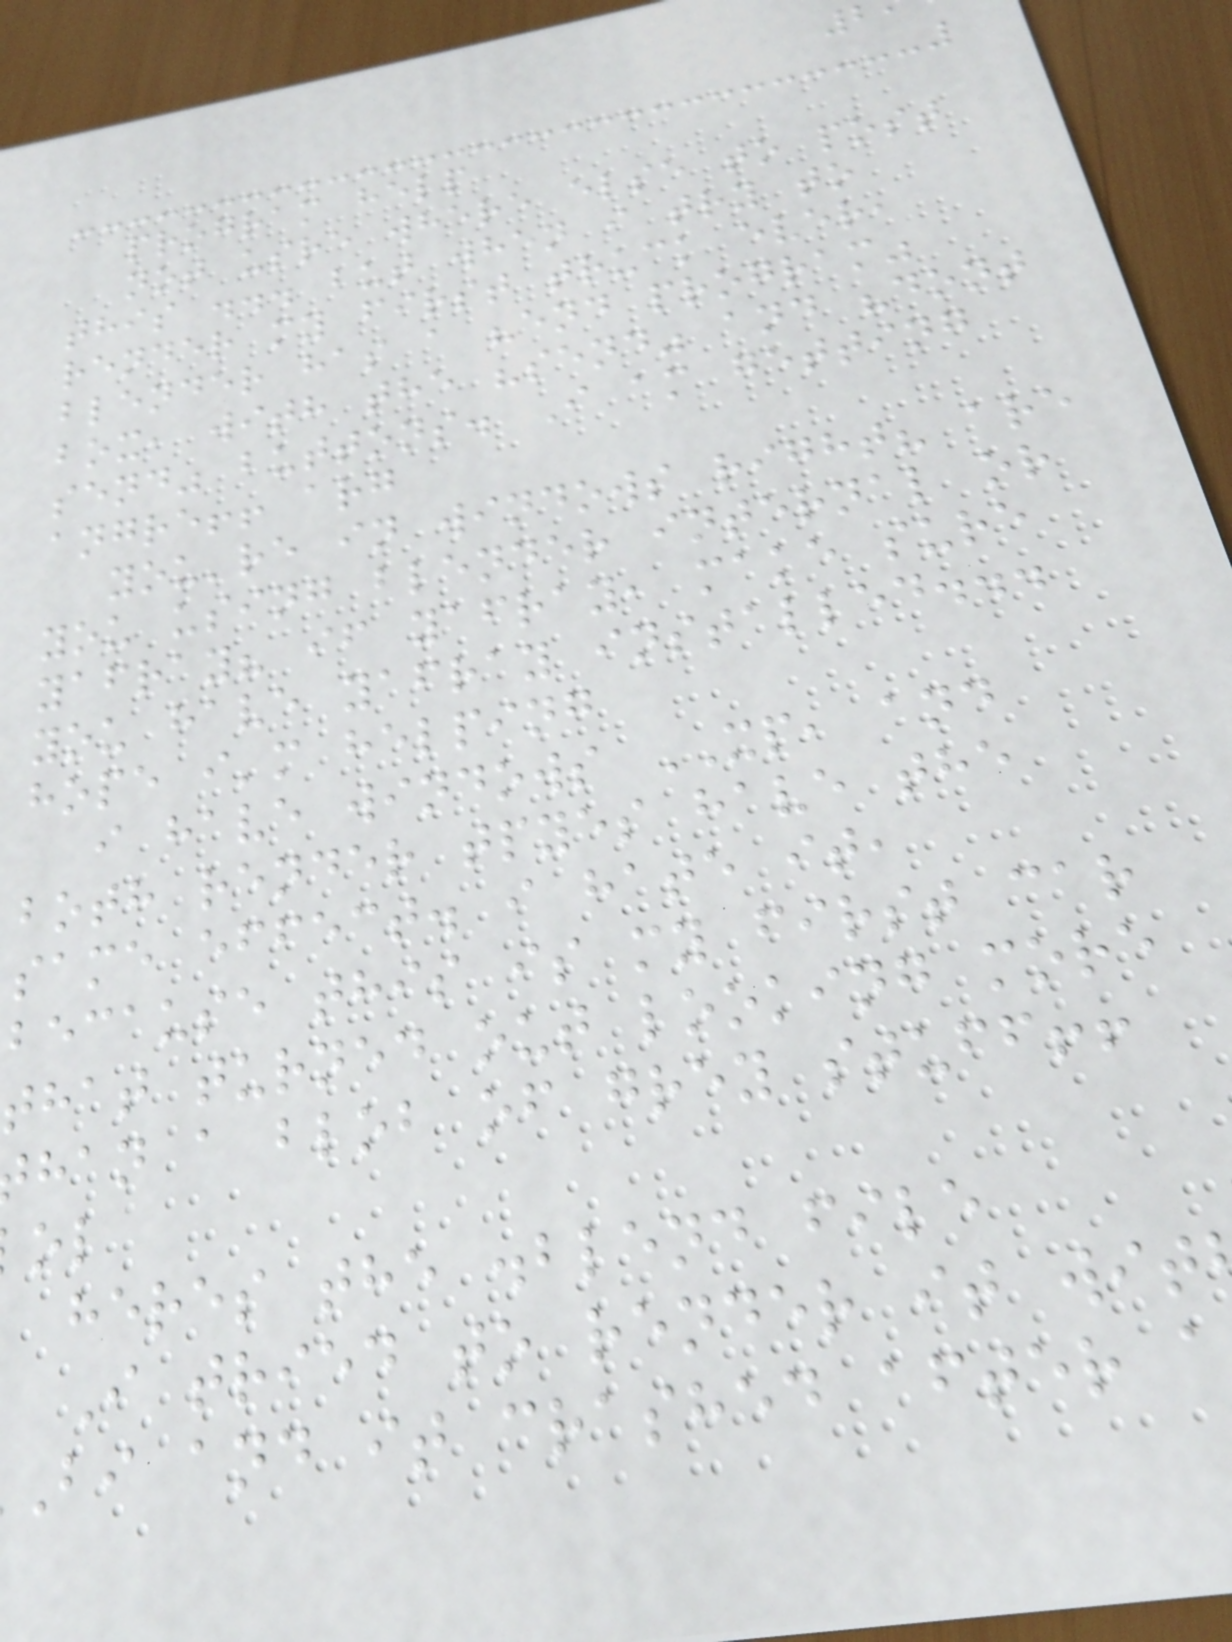program help
not usre where else to post
this ... but when i try to
render my first truck ever,
blender has a "end program"
box, with the "send" and "dont
send" buttons. I am getting
angre!! arg
you're in windows right? are
you using blender internal or
yafray? if yafray, make sure
you have yafray installed...
hope i'm helping
i have windows XP, and
both render tpyes have the
same effect. i hate it,
because this is my first car
that turned out looking more
han a blob of grey stuff!!
heres the .blend file
I tried to render it wit
bi and it crashed after a
